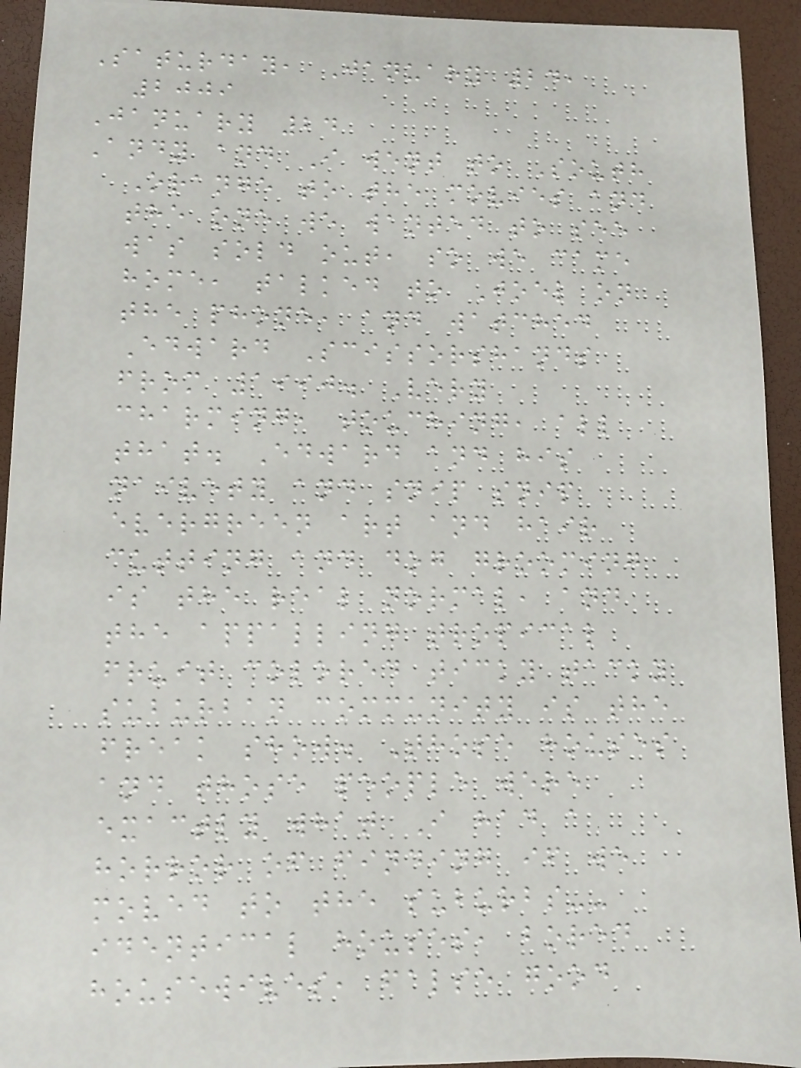Saturday, January 24,
2009
January 24
Andy and I went to South
Orange to the movies and
the one we wanted to see
was sold out, so we came
home, talked to Joel on
the phone, and watched
Edward Scissorshands
from 1990. Very
charming, touching, all
that. Edward and his
naivety and snip snip
evergreen art and hair
cutting and dog grooming
is the real normal, and
the appalling tropical
fruit colored ticky tacky
suburban community is the
freak show. Those houses
and those people were
exactly what I had a
horror of finding if we
moved to the suburbs--
identical houses, bored
housewives, false good
